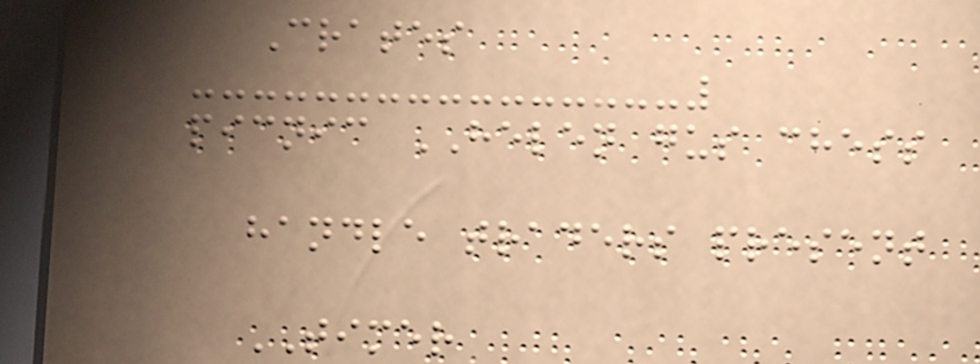Crates
picnic HELEN gus chess
handle traders present
TIMER
